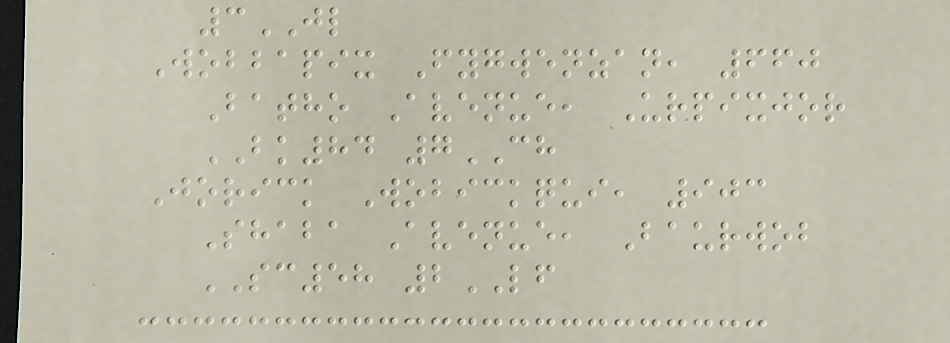3JL
Wobbapix Fygwenzan, 660
Batho Avenue, Urpixjor
BK84 7CH
Jorick Wobickqui, 903
Shaba Avenue, Baurwob
SC58 2LF
